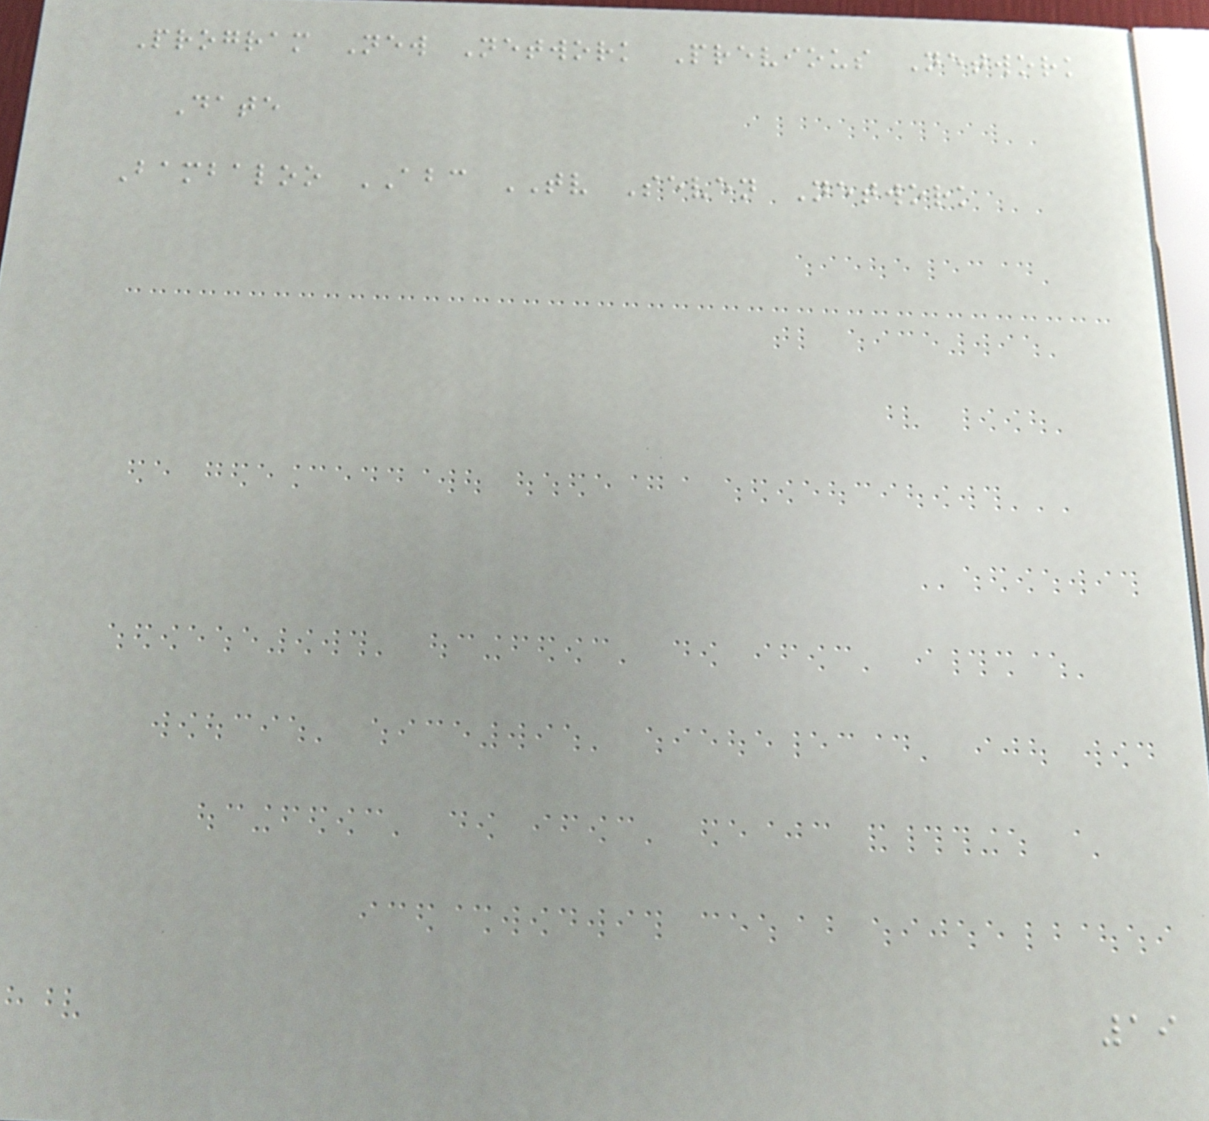Program New Network Previous Network
Date
Bambaloo ABC TV Seven Network
19
